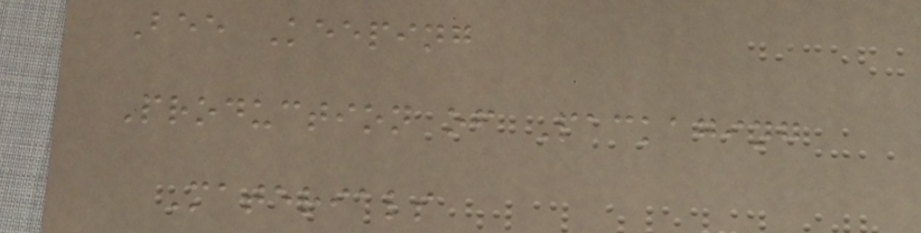Bee Keeping
Production of Packaging
Materials
